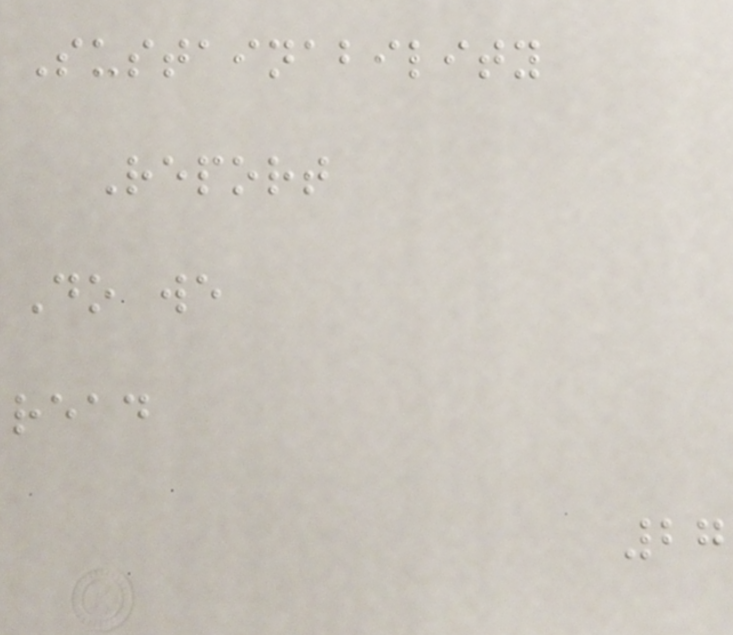Sustainability
Report
Do we
read
27
